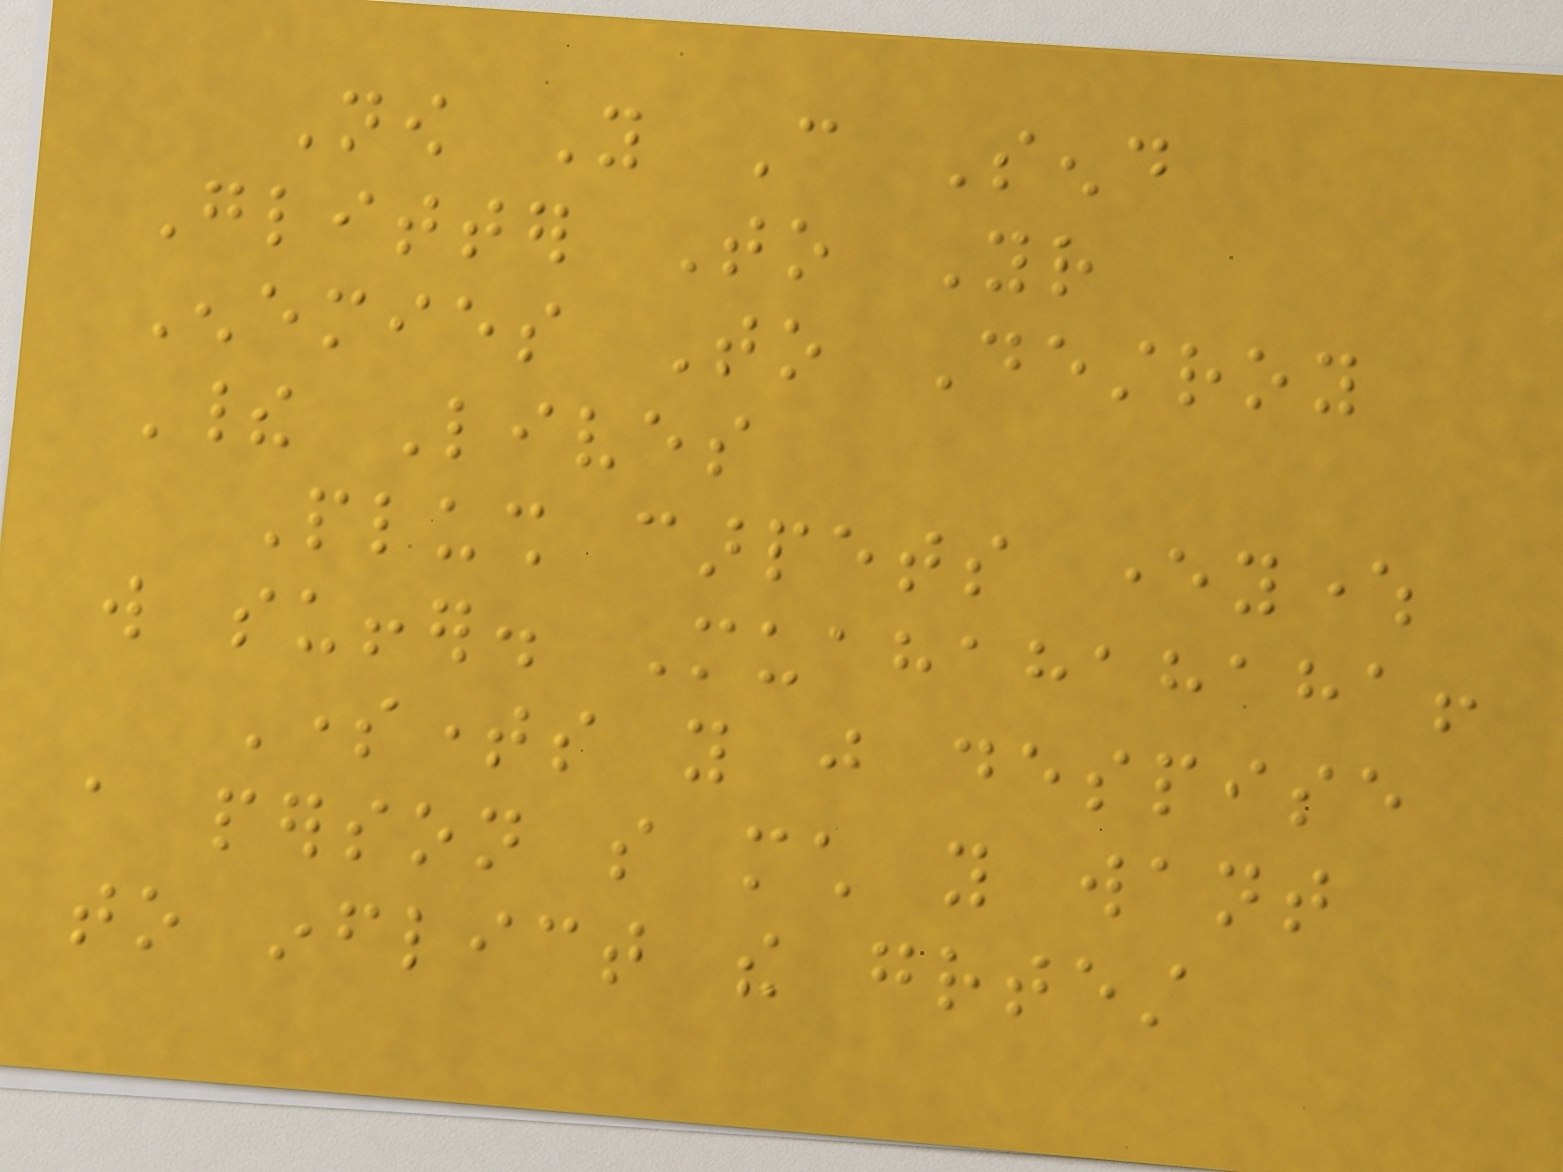Now You Can Send
Glitter To Your
Enemies To Destroy
Their Lives
Plush carpets everywhere
will suffer. Muahahahaha!
Sometimes you just despise
a person so much you want
to inflict the greatest
